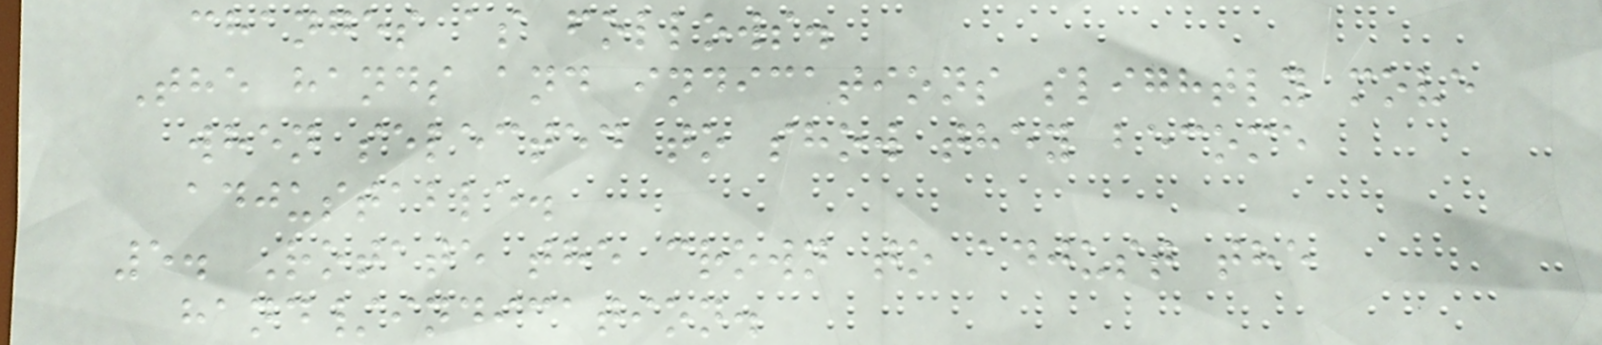changes as follows.
The hands and indications slightly move
when selected to show they become
adjustable.
5. Rotate the crown to adjust the
hand/indication.
